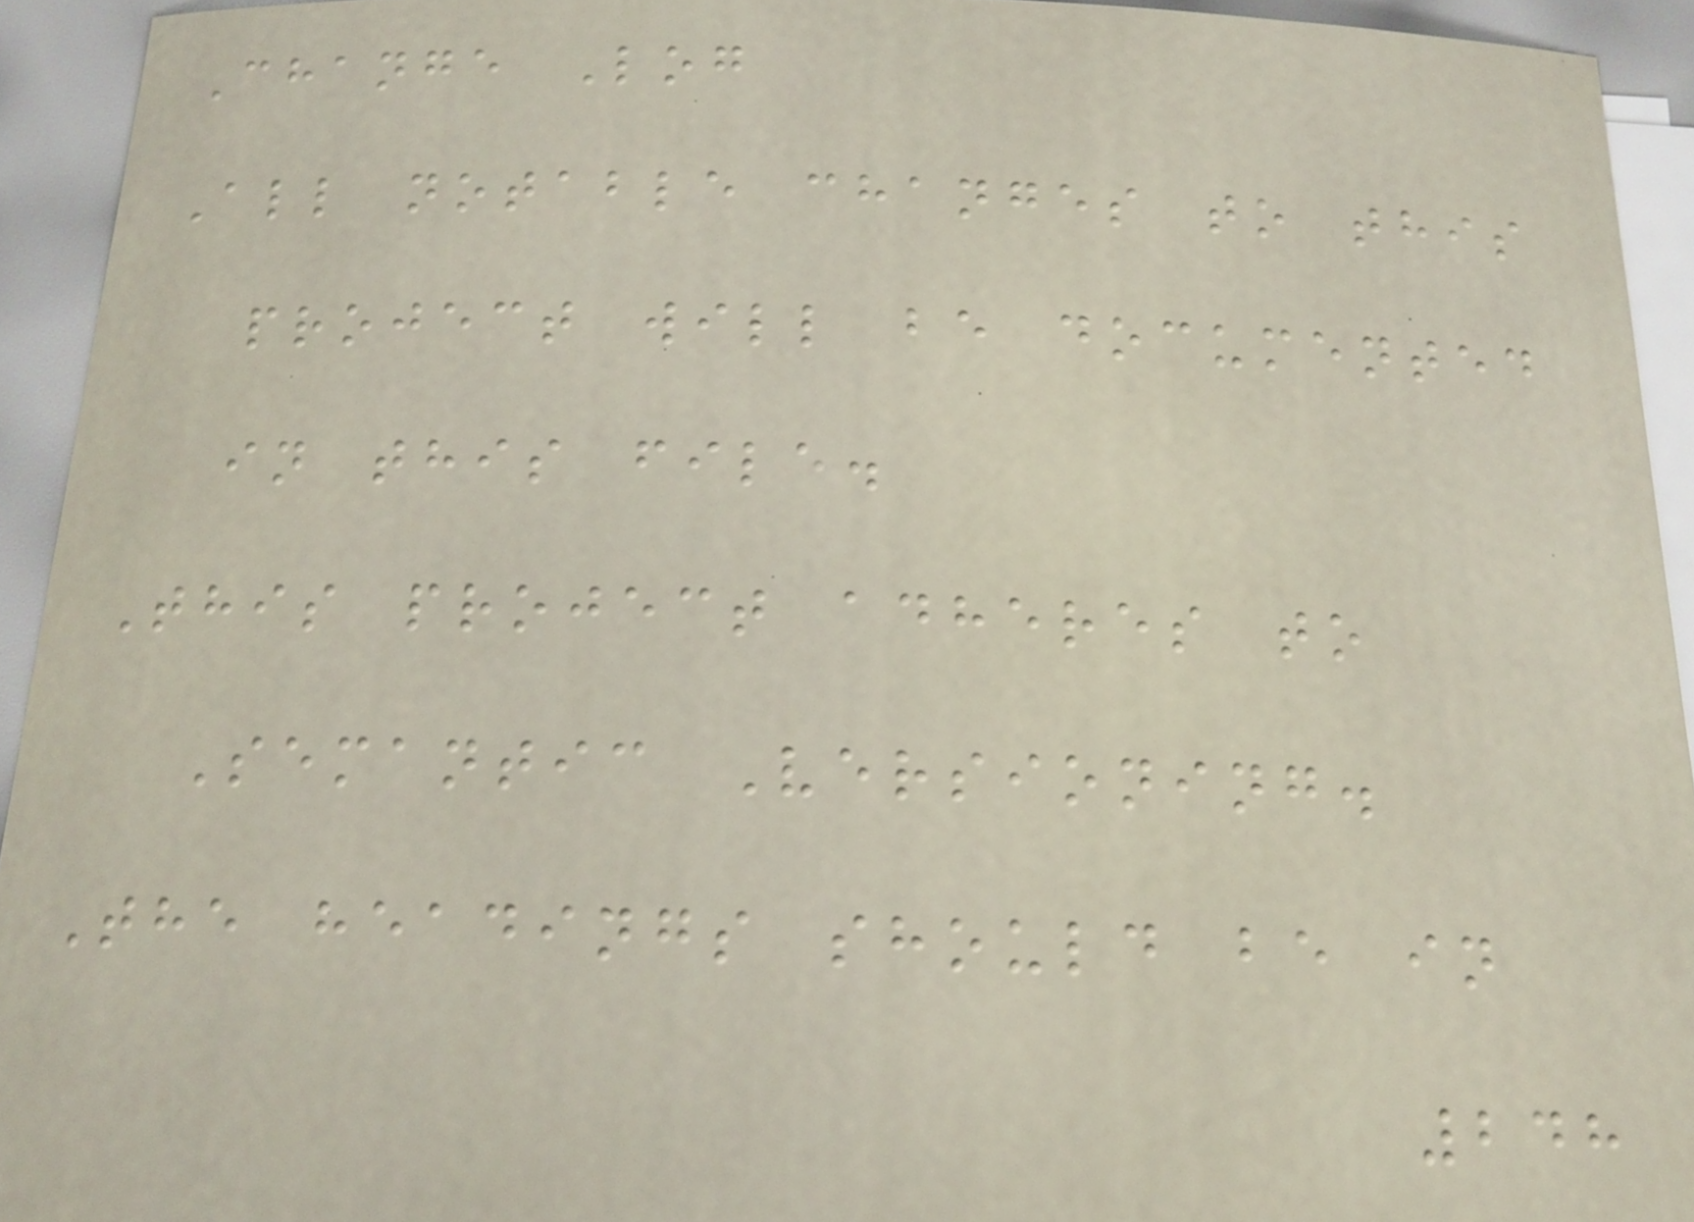Change Log
All notable changes to this
project will be documented
in this file.
This project adheres to
Semantic Versioning.
The headings should be in
248
